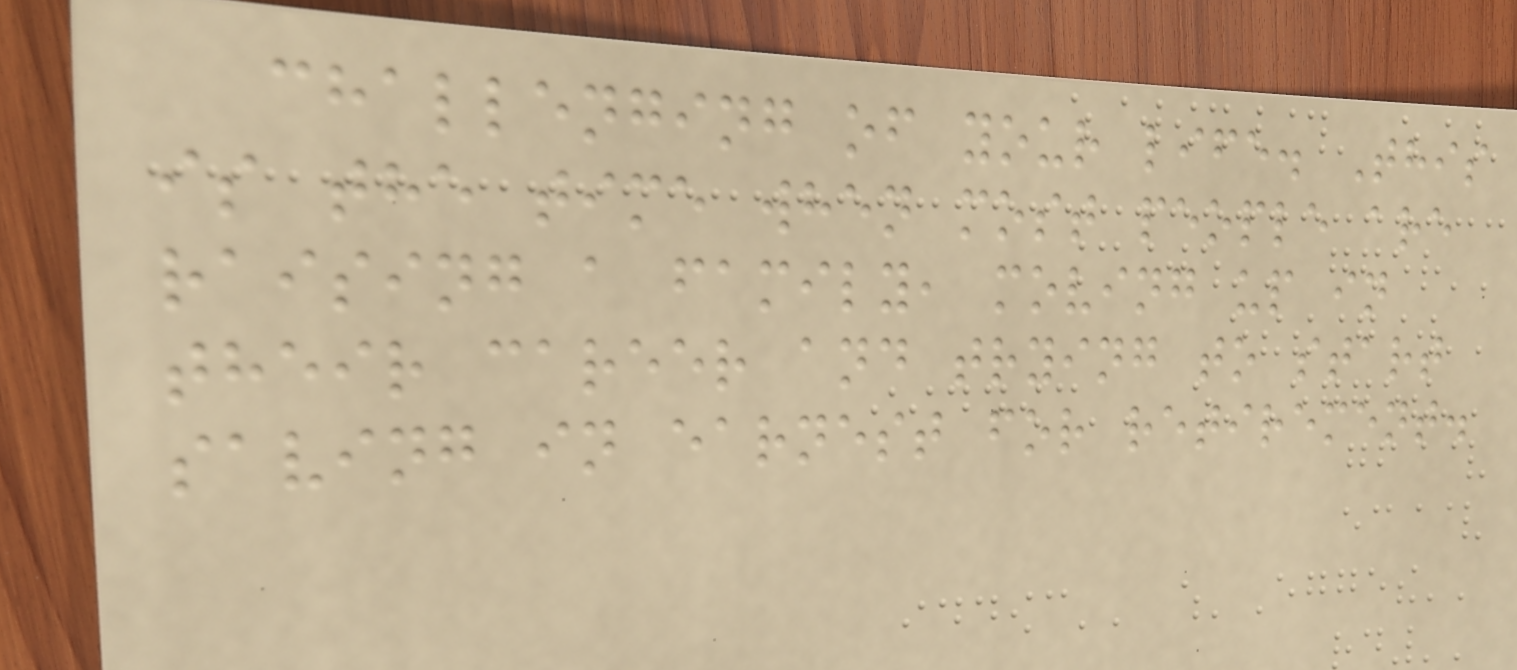challenging of your life. This
is the time when most people are
raising a family, moving up in
their career and trying to start
saving in earnest for retirement.
